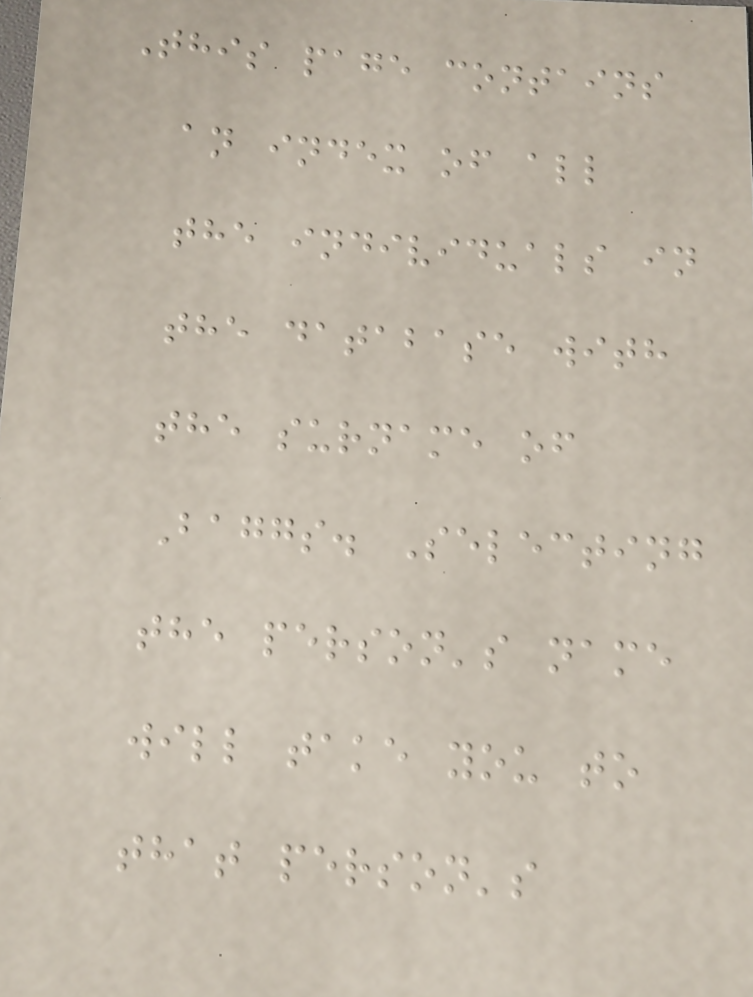This page contains
an index of all
the individuals in
the database with
the surname of
Baggs. Selecting
the person's name
will take you to
that person's
